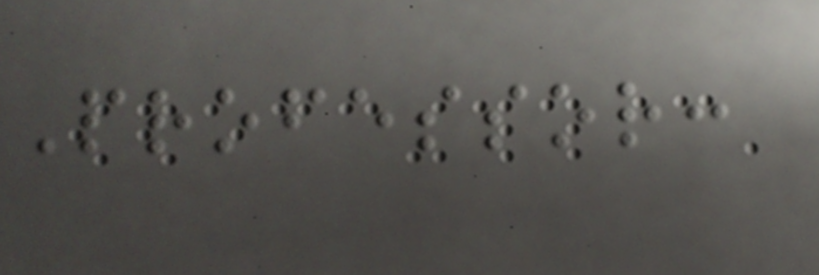Professor:
